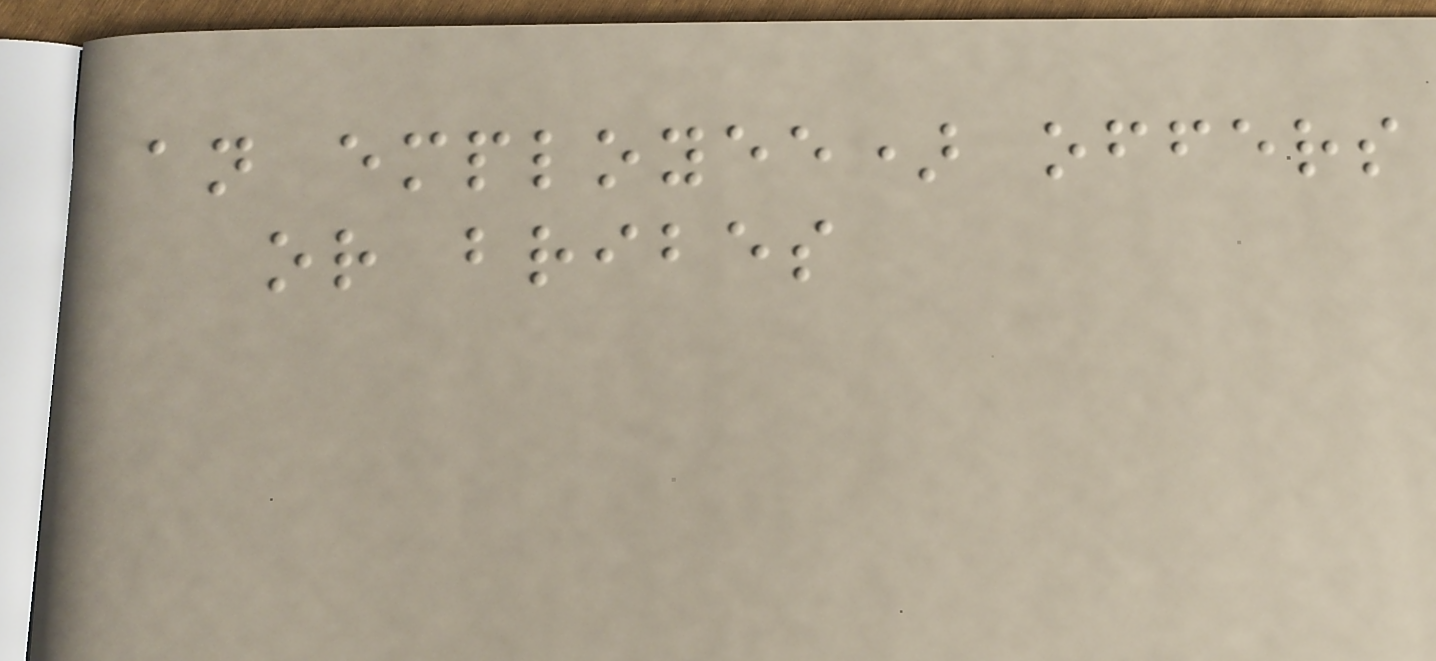an employee) offers
or bribes
